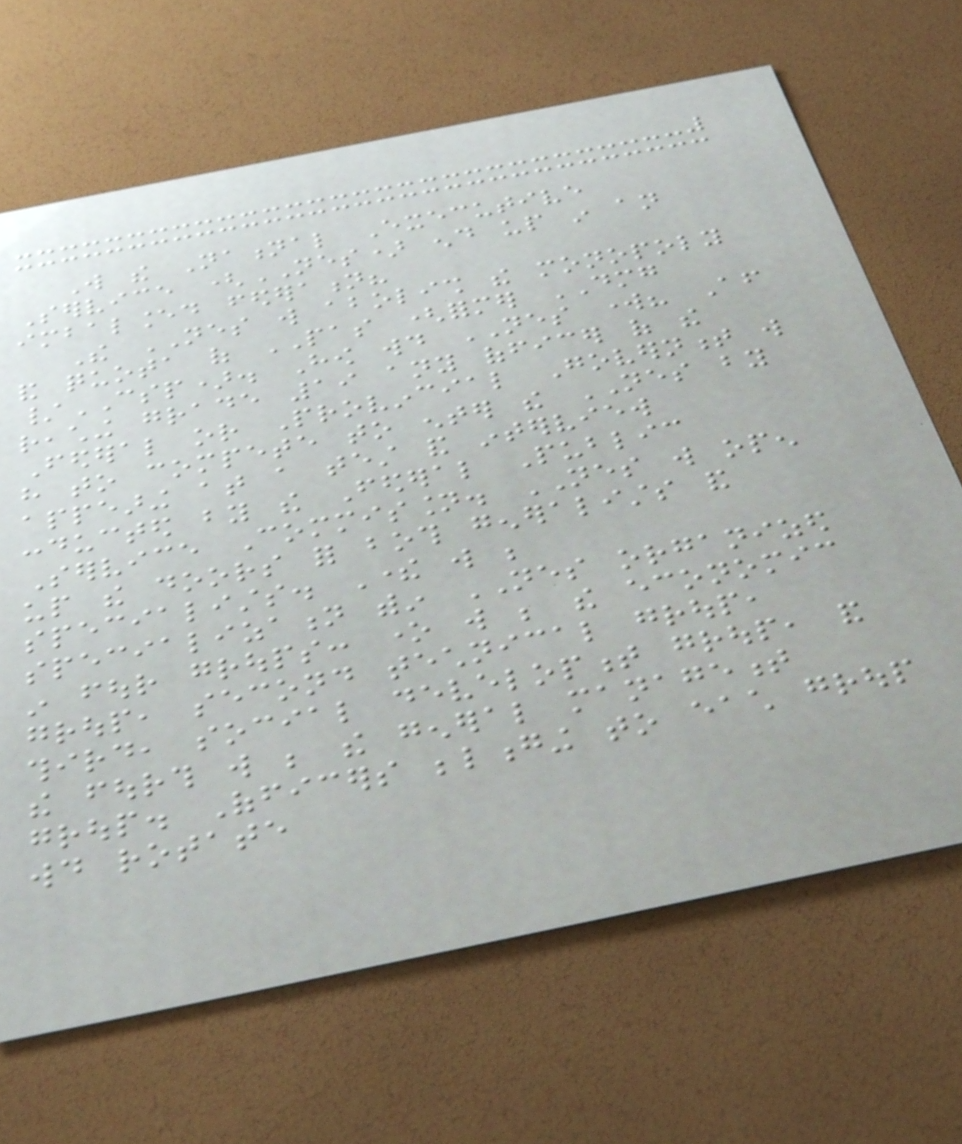Will the National Executive
Service (NES) end up in an
imbalanced federation?
The NES will abolish the monopoly
and quota of PAS (former DMG
/CSP). How would NES work? After
reaching grade 19 any officer of the
Federal or Provincial Government will
have to compete to enter the NES by
appearing at a test and interview
conducted by the Federal Public
Service Commission. NES will open
up the doors for both generalists and
specialists. There will be
specialization within NES organized
in four groups: one will be the economic
group, second technical group,
third, social development group, and
the fourth will be the general management
group. Officers belonging to each group
would rotate
